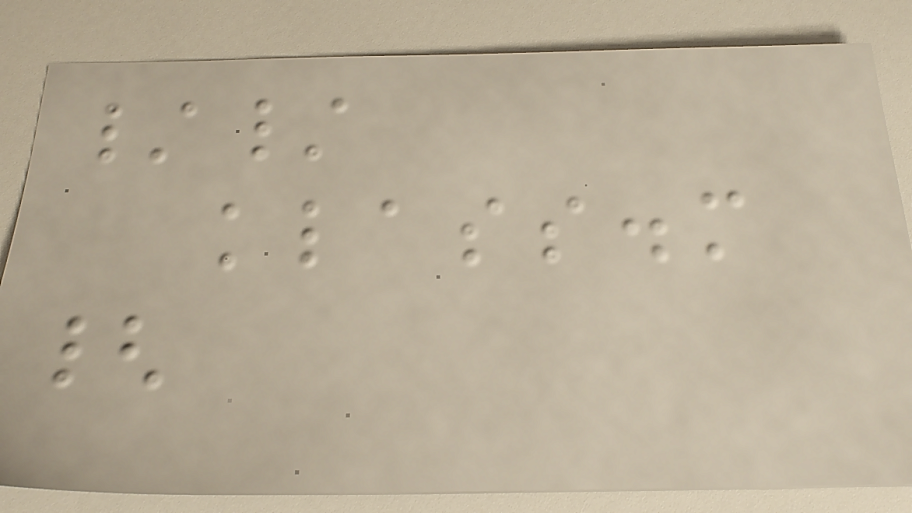//
klass.m
{
